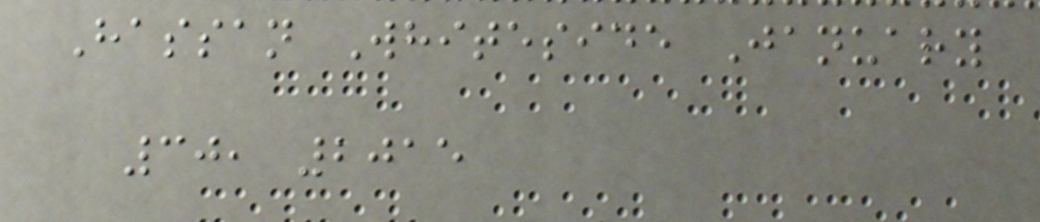Hassan Whiteside January
30, 2015
